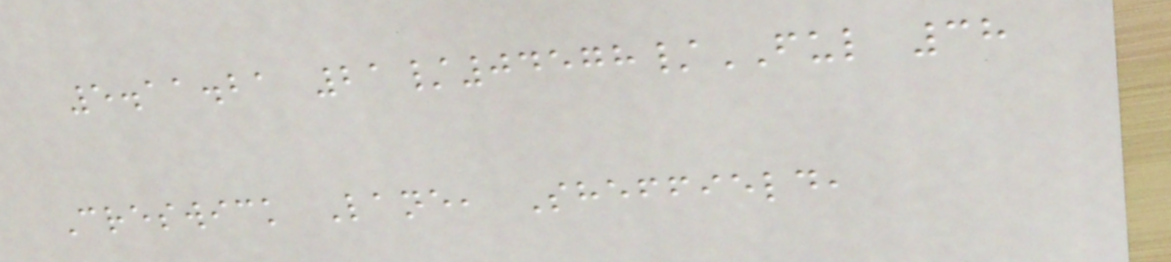5.11.21 21/04578/FUL 38
Creswick Lane, Sheffield,
